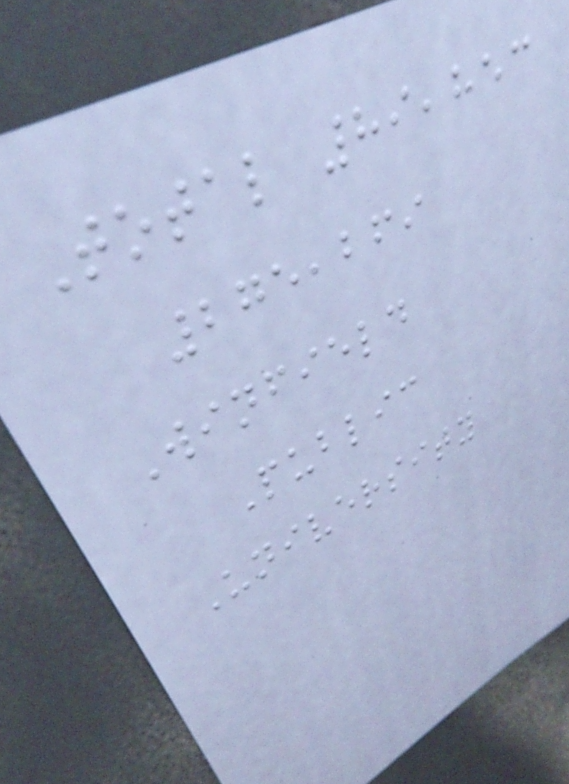Total 89,853
275,269
Winfield
Public
University
